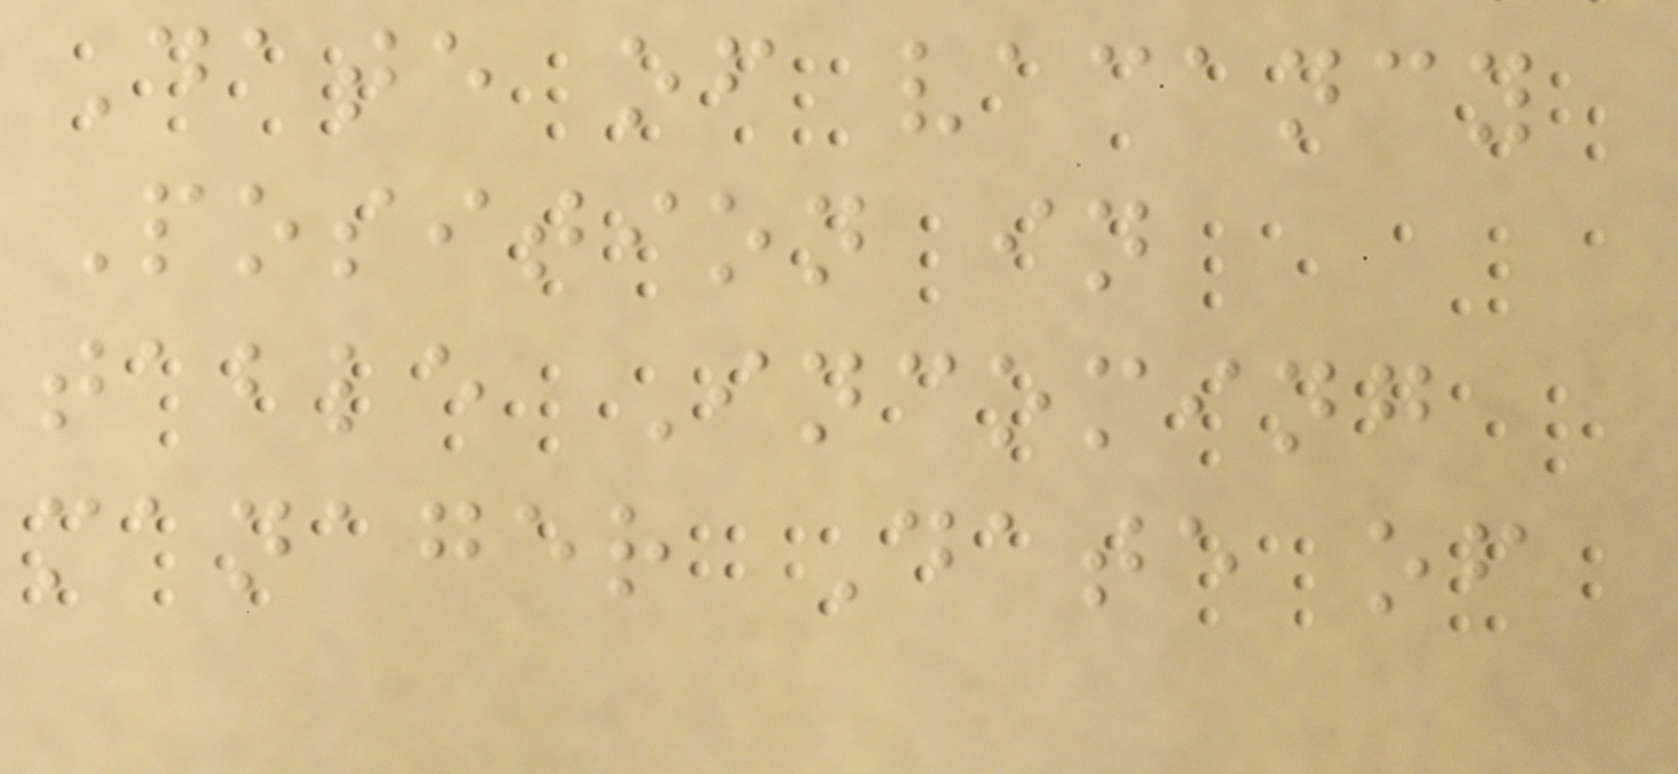Date of vacancy
Position in
table Incoming
manager Date of
